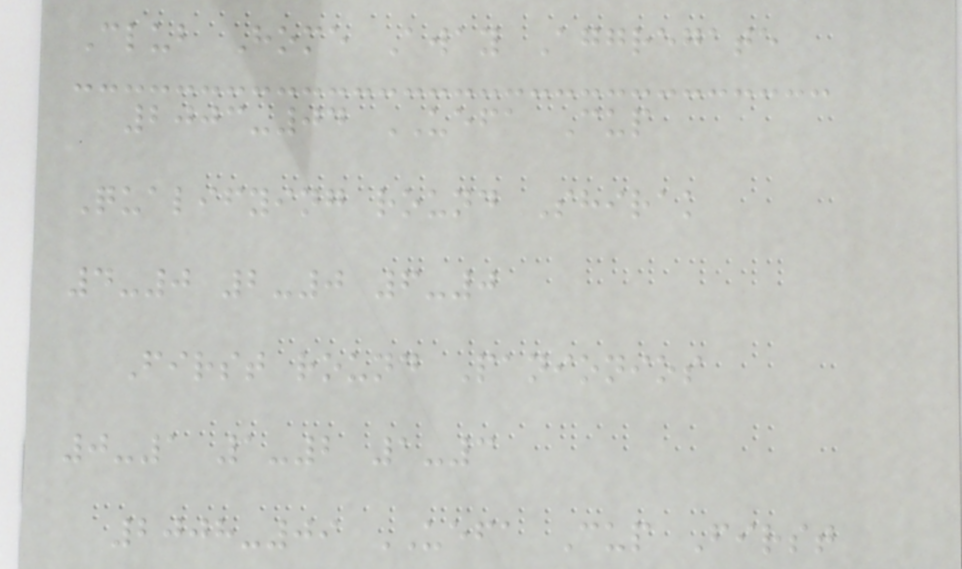Club Home Away Aggregate
2003-04 UEFA Cup
Qualifying round Shirak
4-0 2-0 6-0
First round Panionios
0-1 1-2 1-3
2008-09 UEFA Cup First
